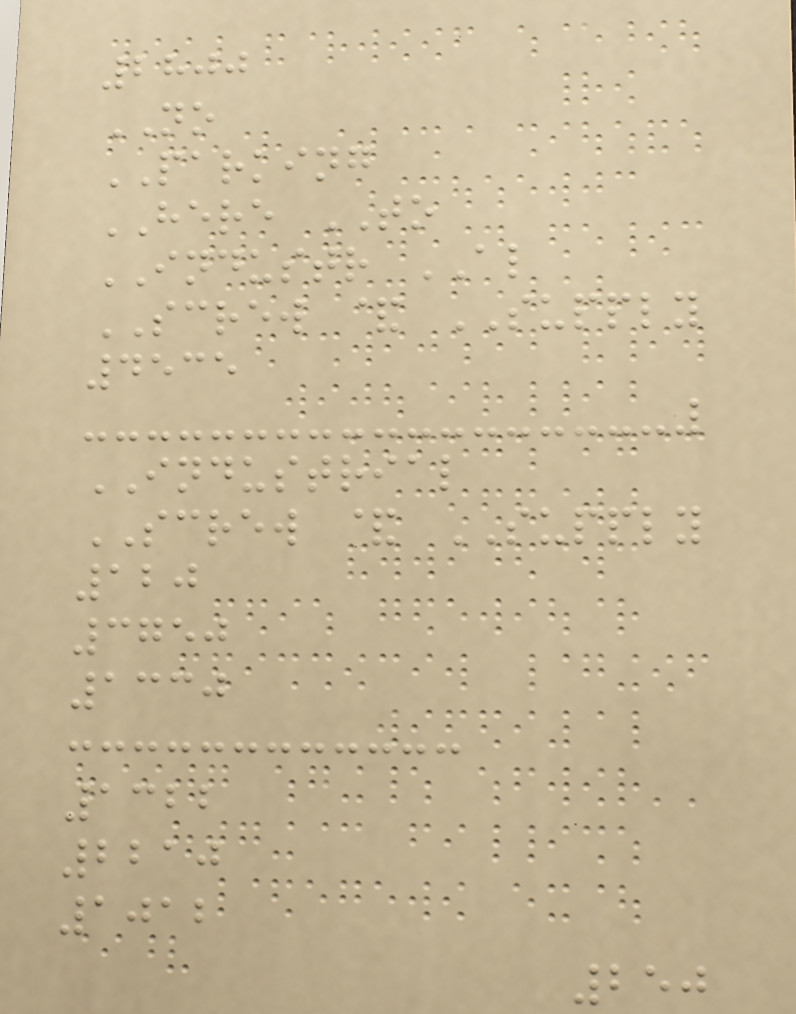2800
NO
PARKING
HERE TO
INDUSTR AL
SCREW & SUPPLY
4535
INDUSTRIAL
SCREW & SUPPLY
120
3750
1330
1322
2210
1012
250
